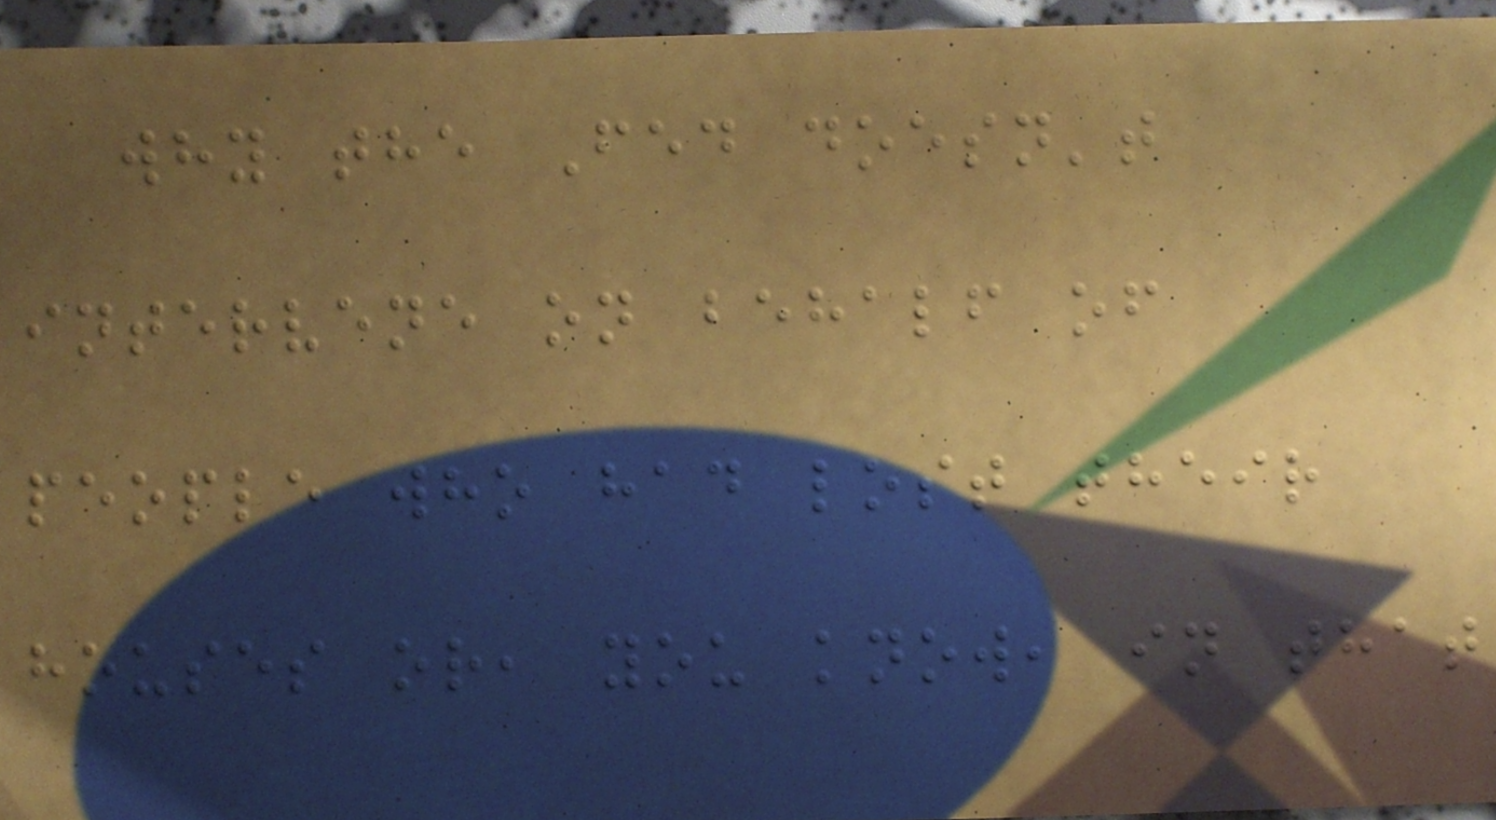why the Fed doesn't
intervene on behalf of
people who had lost their
houses or, you know, in that
